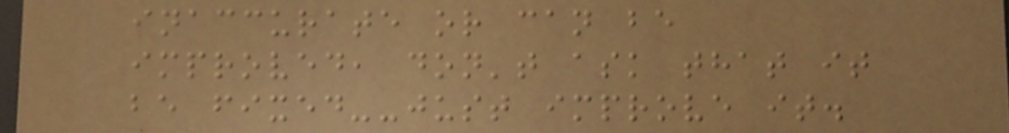inaccurate or can be
improved, don't ask that it
be fixed--just improve it.
